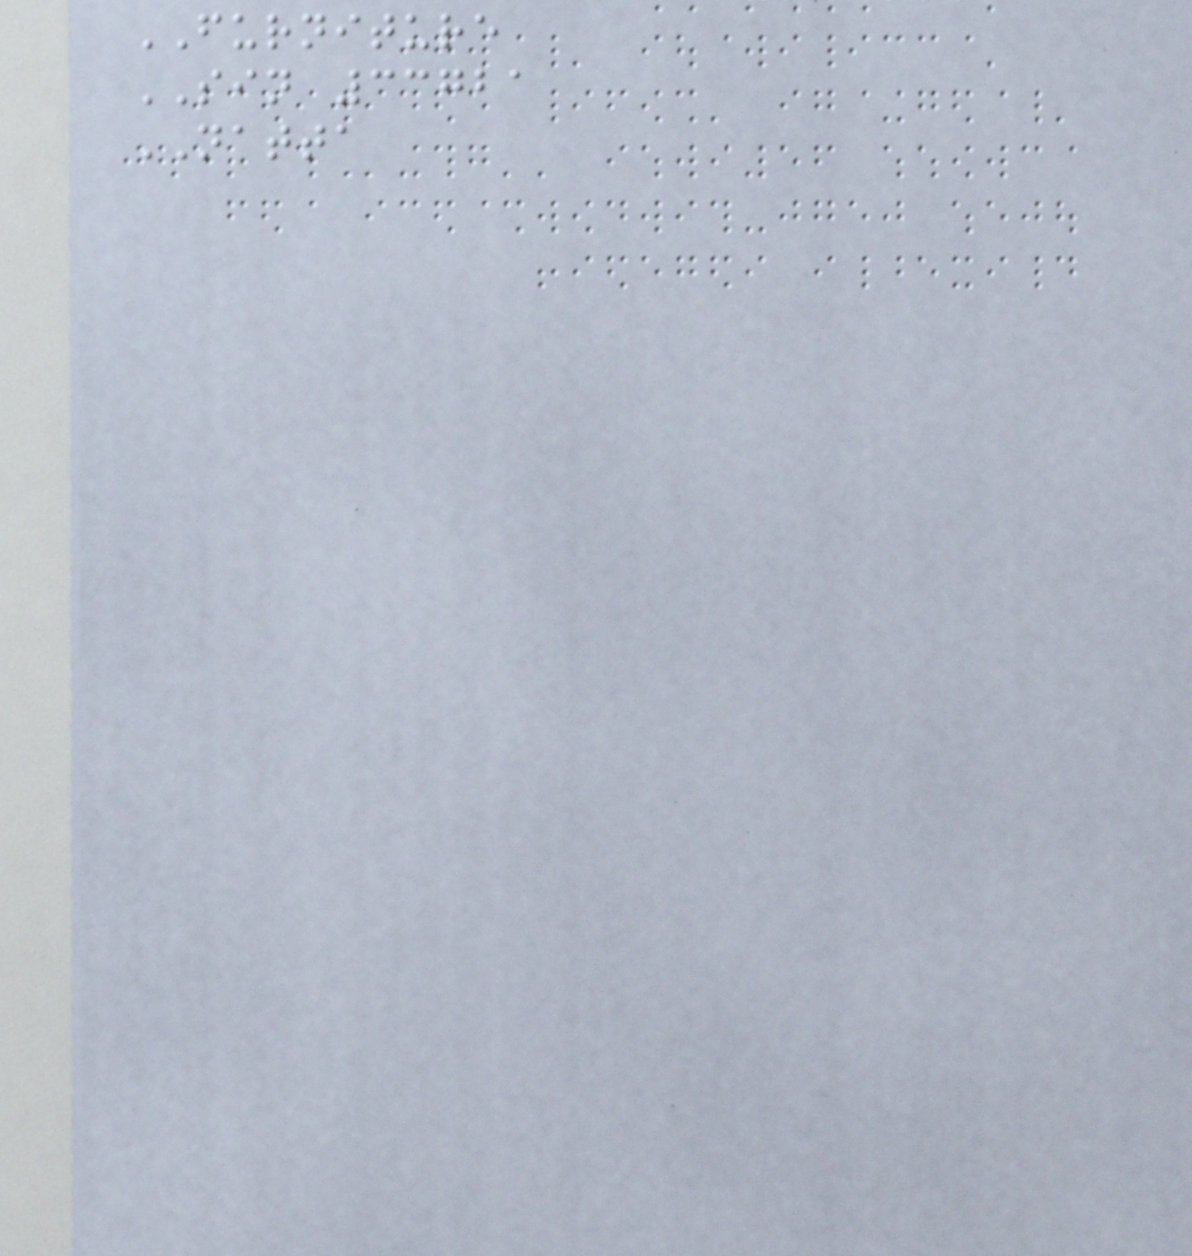FURNITURE
SIN 33721
NATTA
